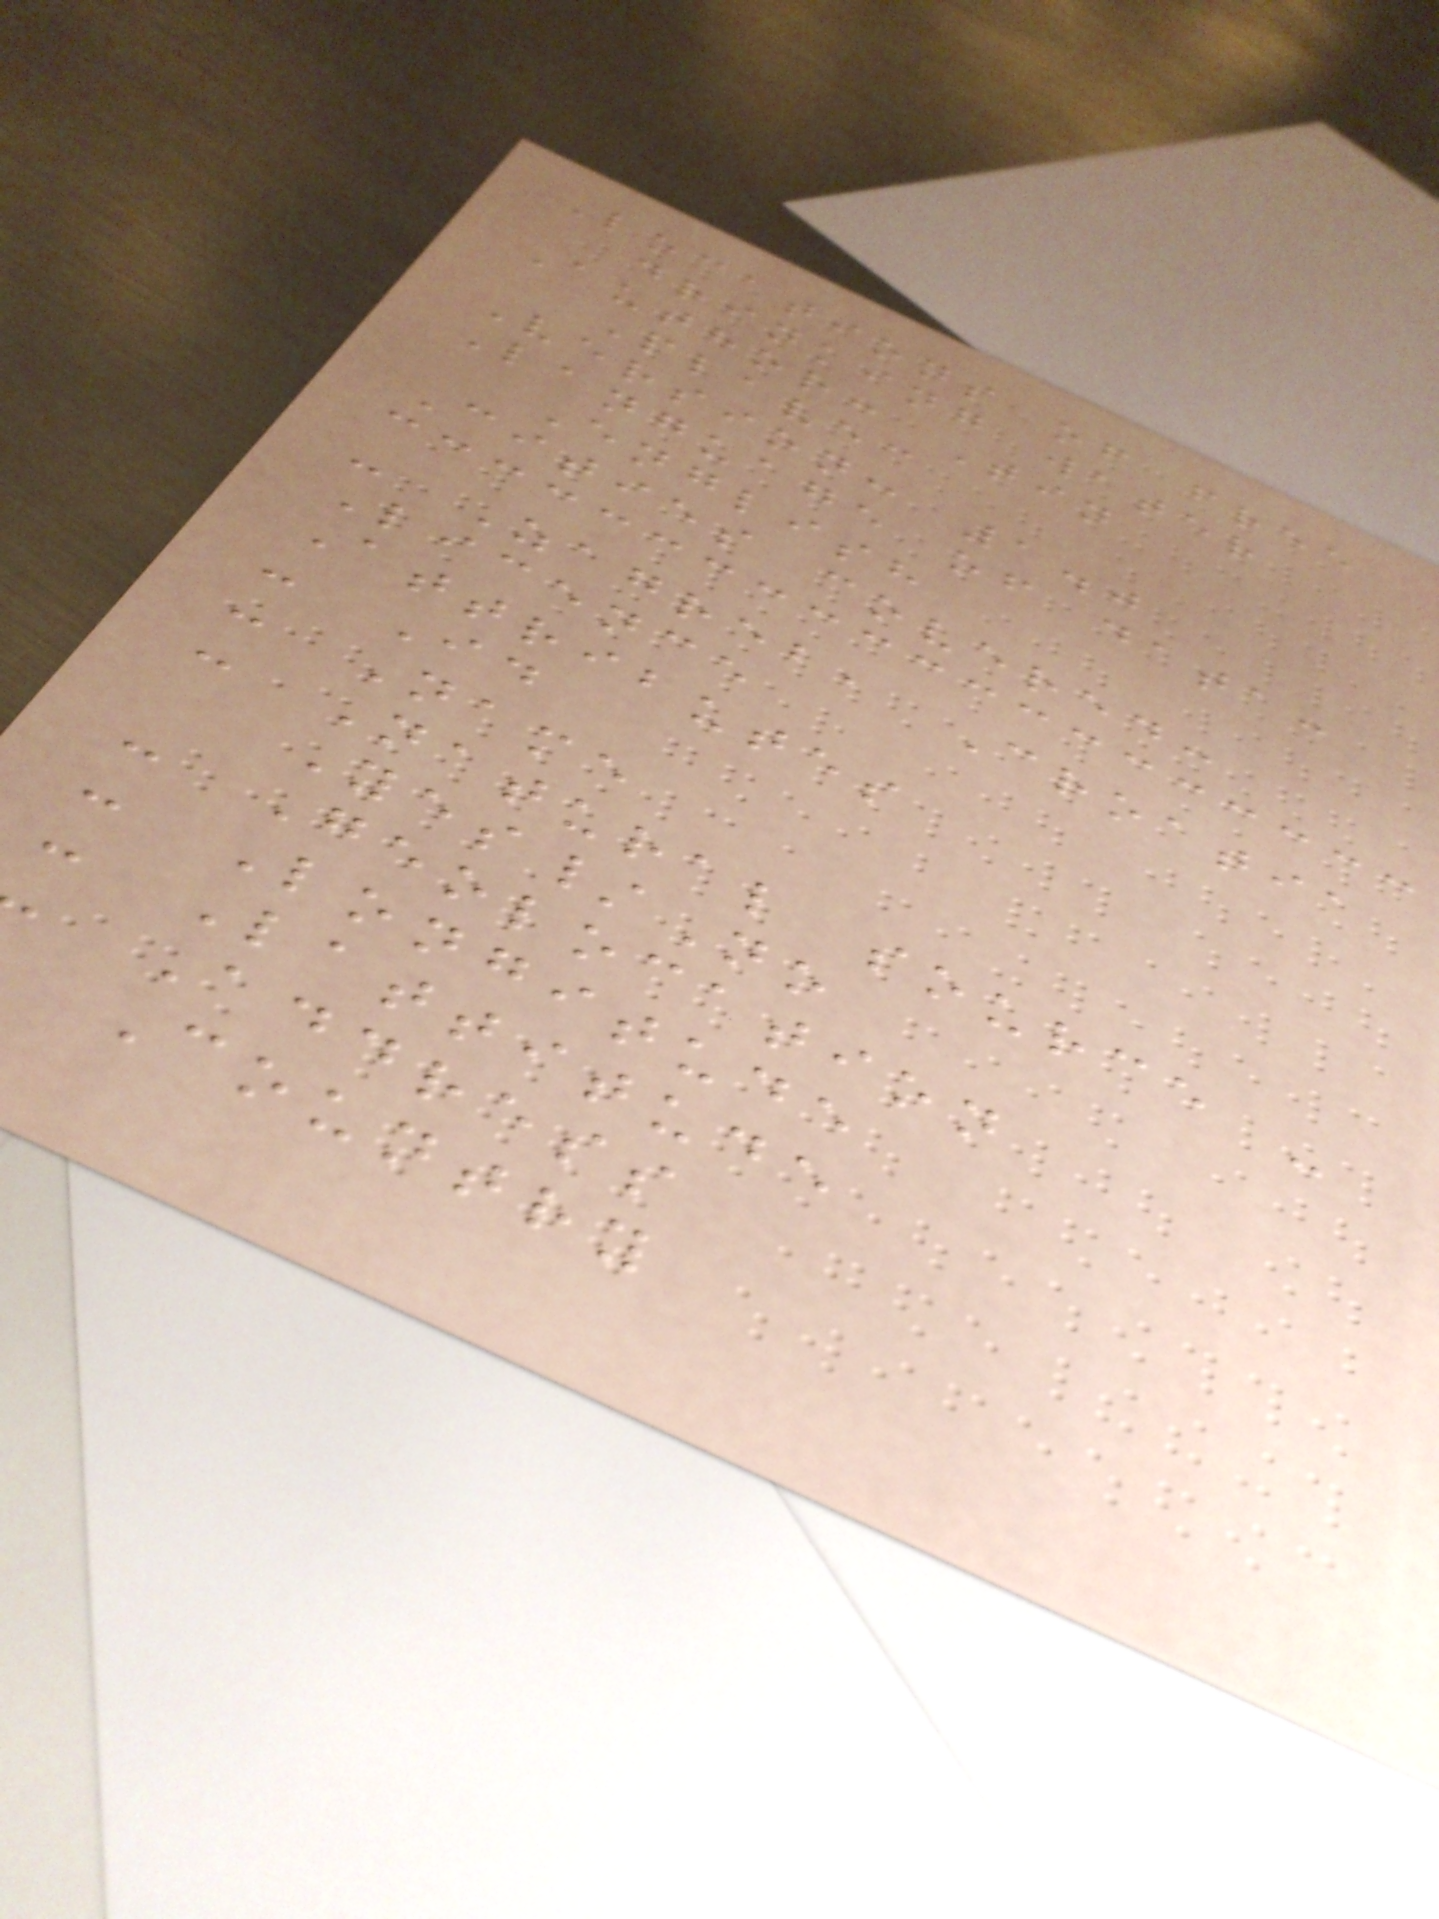Locations of free
drinking water
Author: Tin
Plavec
Version: 1.0
Language of data:
English
Cities covered:
- Zagreb, Croatia
Licence
Attributes
- Id
- Name
- Natural source -
Yes/No
- Geolocation
- Longitude
- Lattitude
Address
Country
